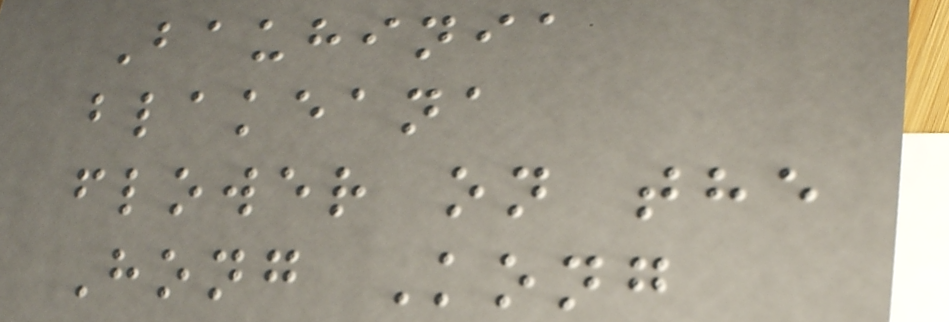Bauhinia
blakeana
flower on the
Hong Kong
